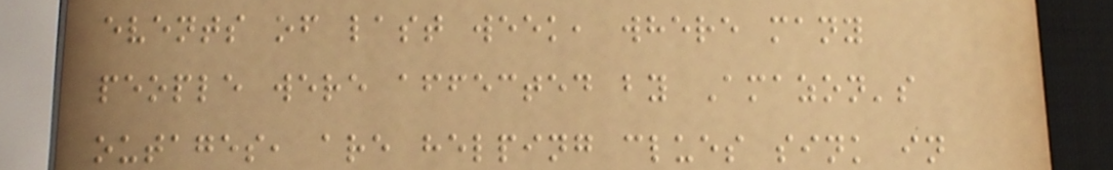events of last week, where many
people were affected by Amazon's
outages, are helping clues sink in
